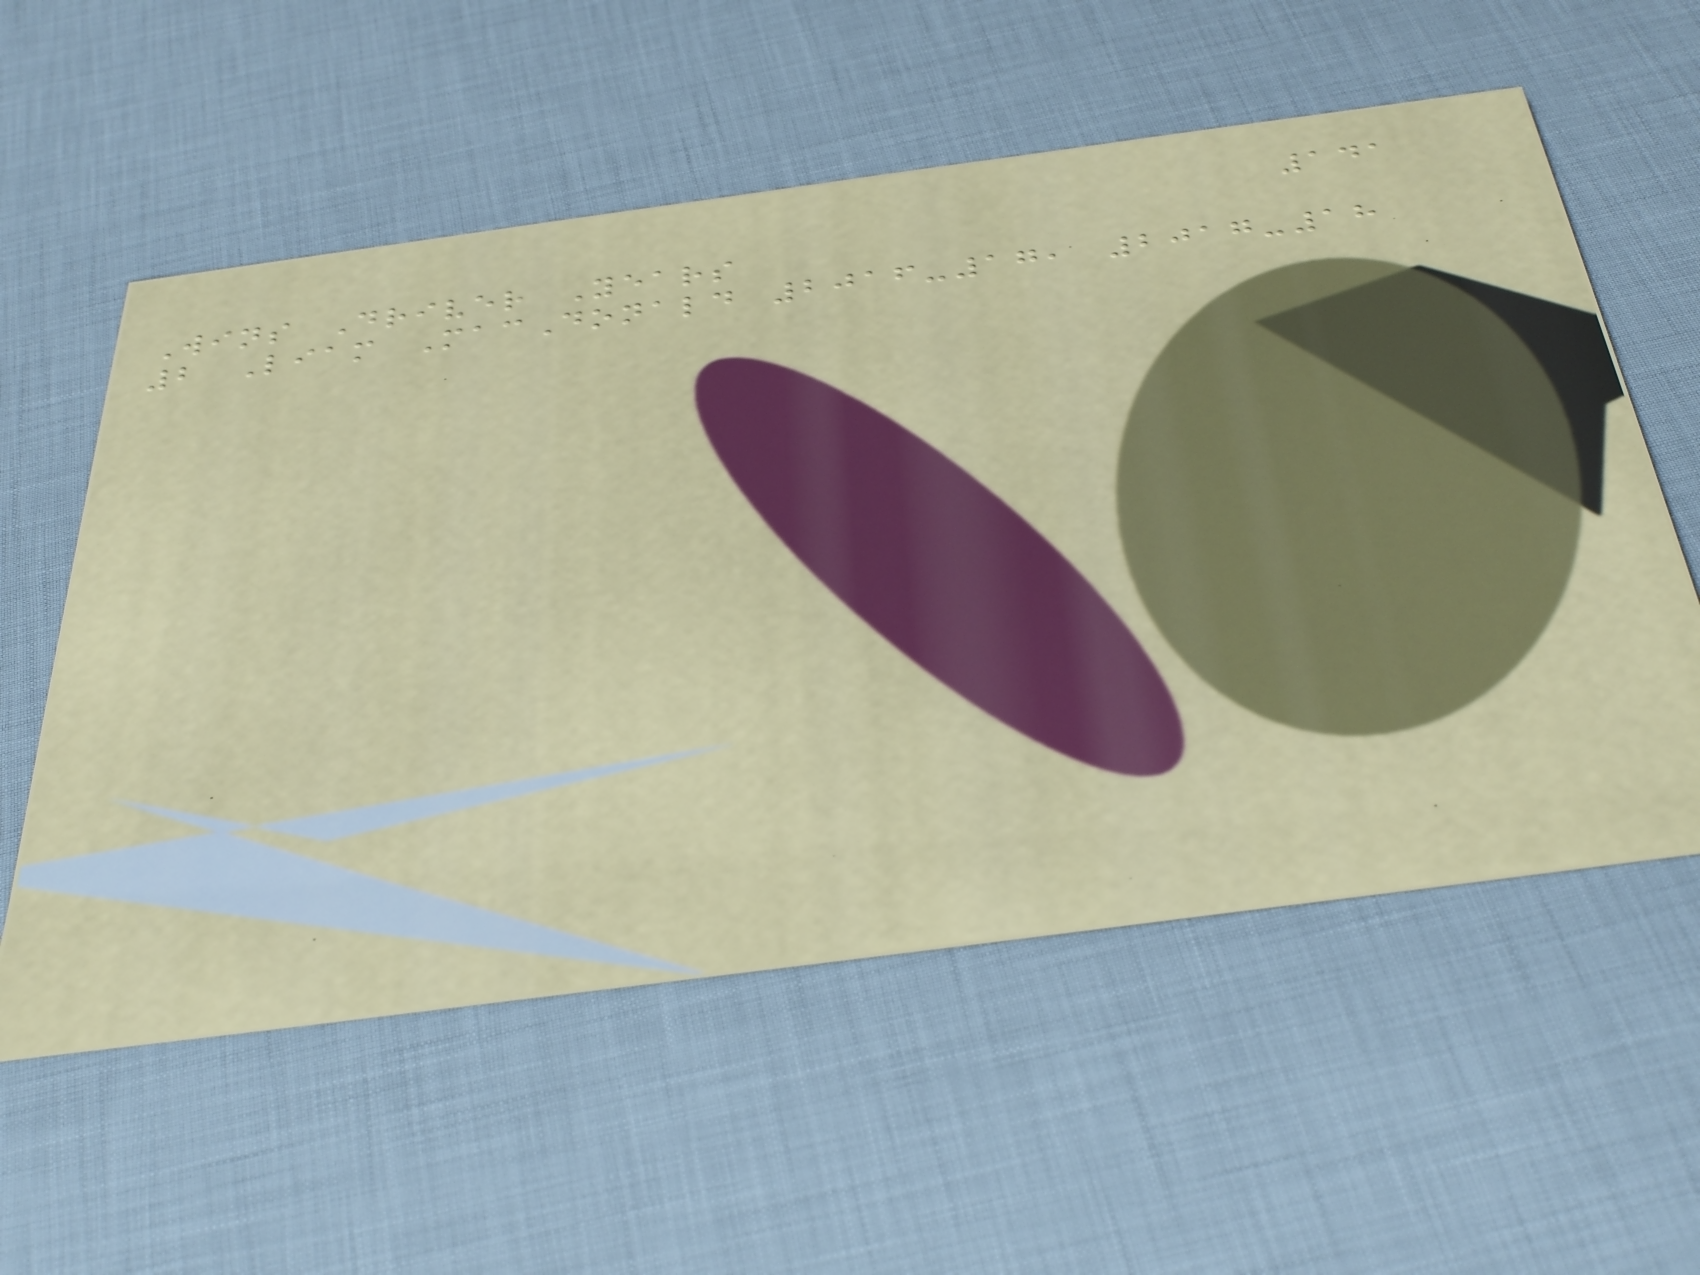141
Wins Driver Years
2 Liam MacDonald 2016-17, 2017-18
